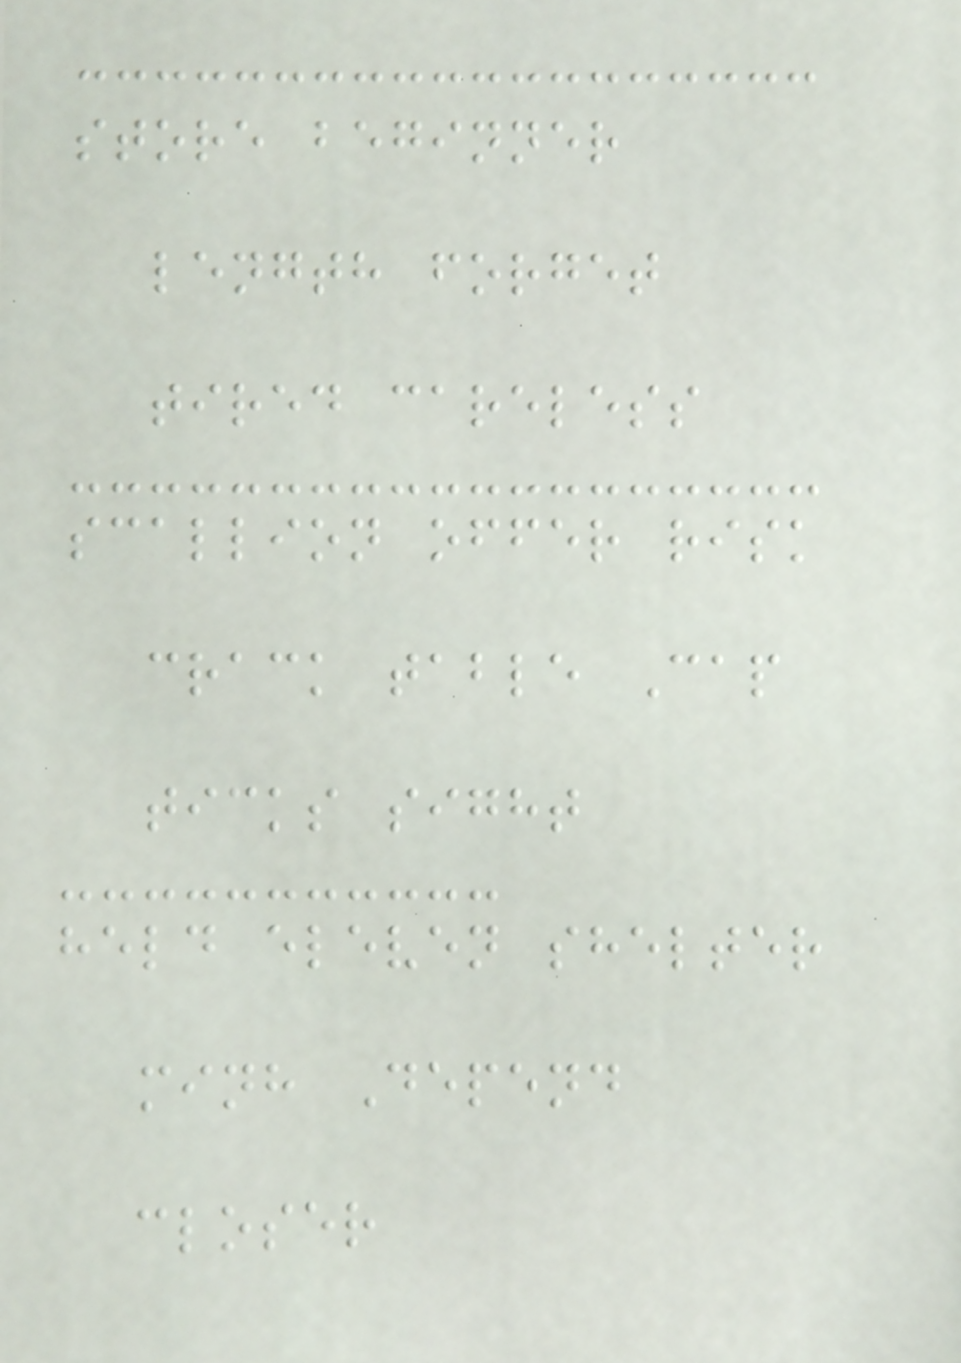store beginner
length forget
tired careless
scallion offer risk
crack table Cap
ticks sight
held eleven shelter
minh Depend
closer
